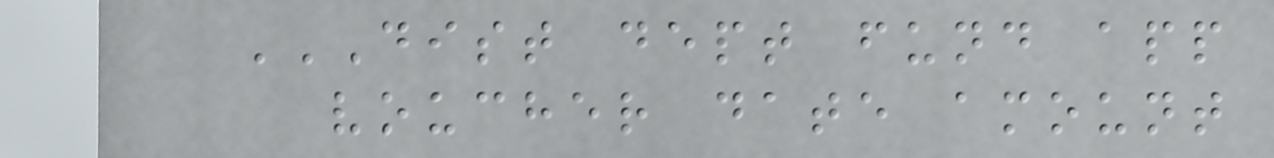DIST DEPT FUND APP
VOUCHER DATE AMOUNT
